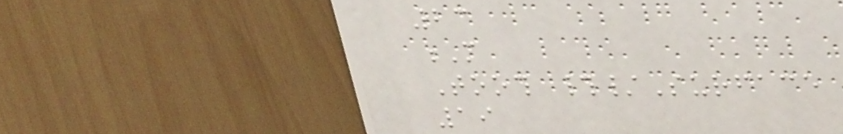23
M
Tooth #/Surface
19
